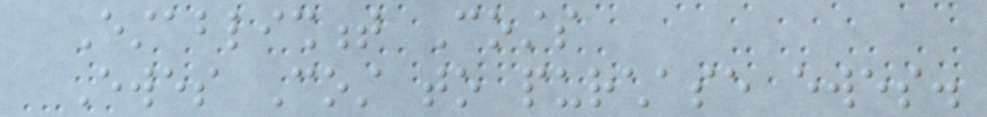Establishment Costs
Ewes Cost to purchase ewes.
